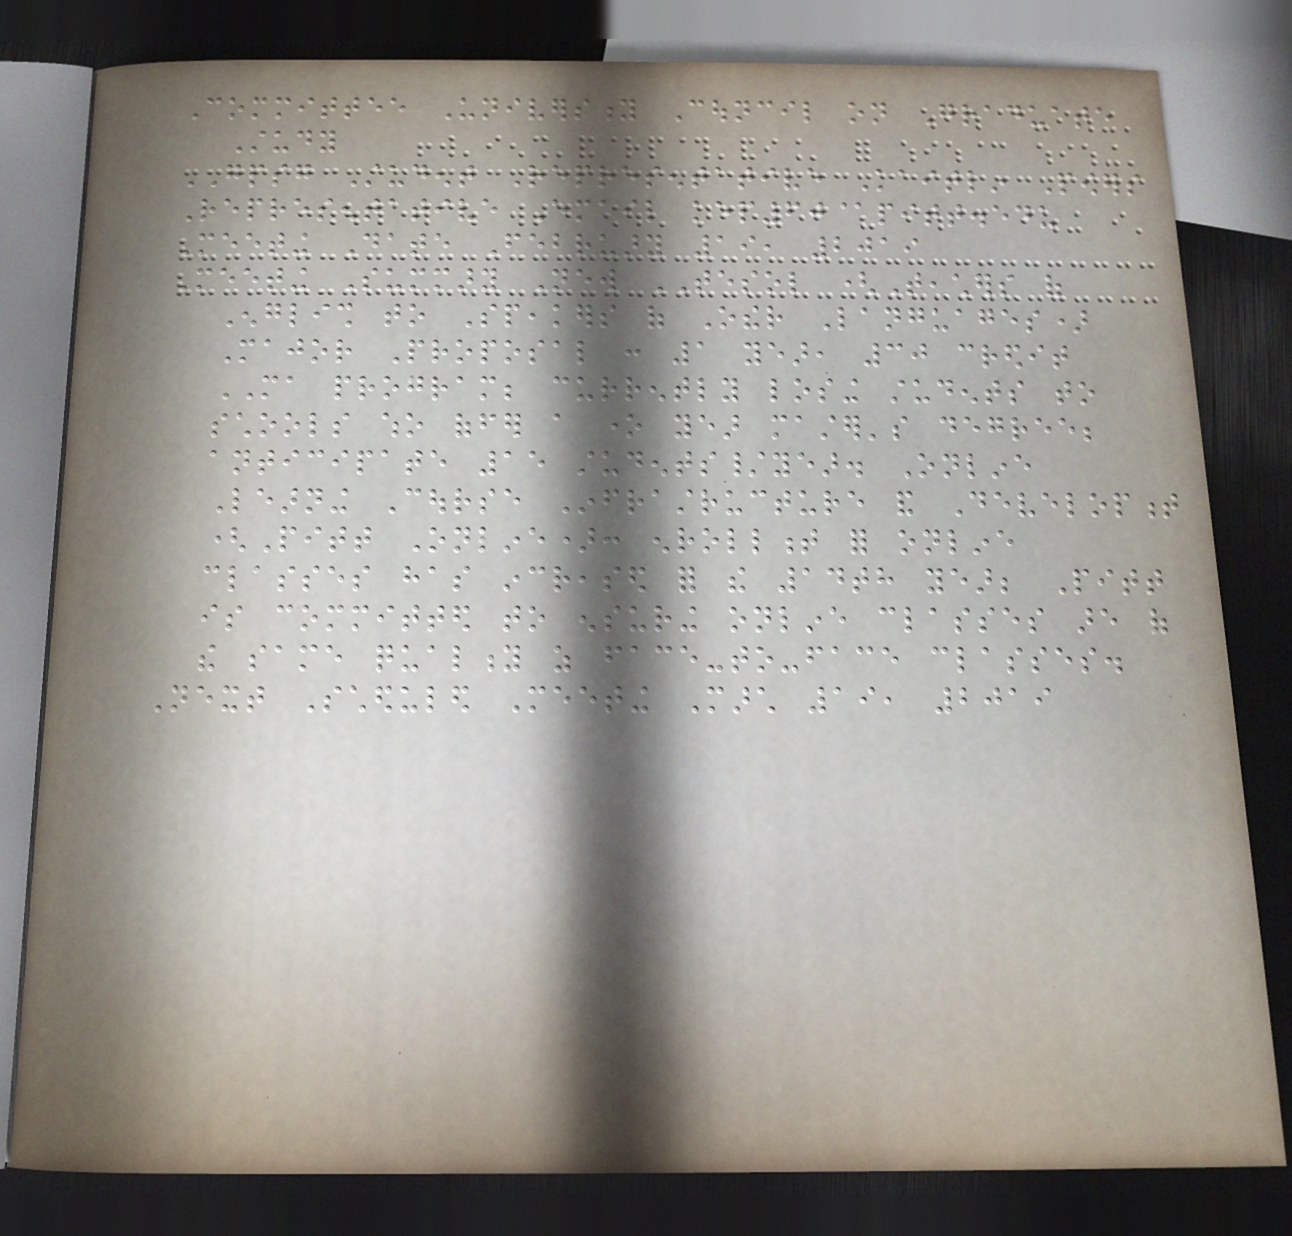Committee University Council on Graduate
Study
GPSG Student Representative Kaitlin Powers
Representative Email kep60@pitt.edu
Meeting Date February 19, 2019
Meeting Summary New TESOL (Teachers of
English to Speakers of Other Languages)
Major Proposal : 1 year, 30 credit
MA program; currently losing students to
schools who offer a one year master's degree;
anticipate 15 students/year. Online
Learning Course Infrastructure and Development
(Pitt Online): enrollment for online
classes has increased for the 14th year; Pitt
is committed to ensuring online classes are of
the same quality as face-to-face classes.
Next Scheduled Meeting March 19, 2019
